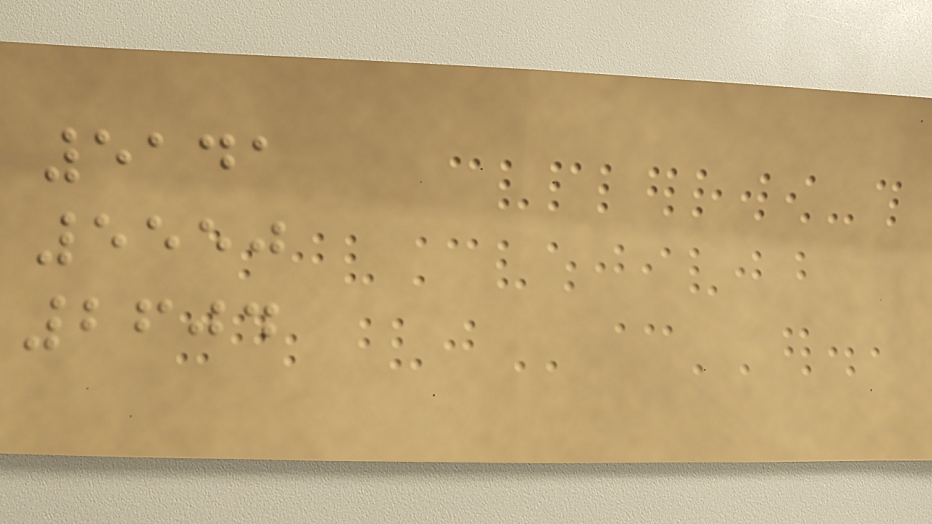5141
5550
2604
